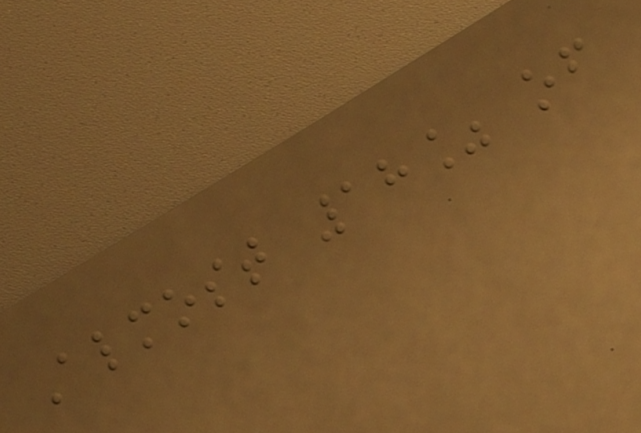Almost 18% of
